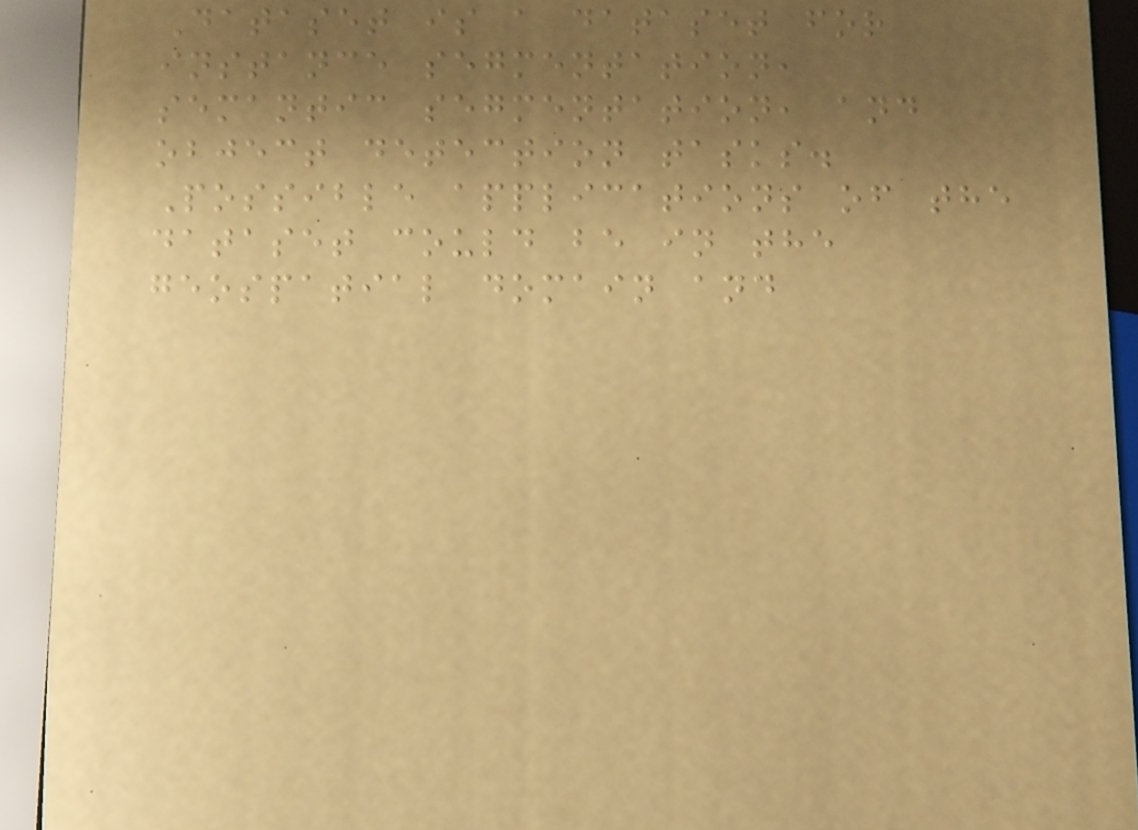Dataset is a dataset for
instance segmentation,
semantic segmentation, and
object detection tasks.
Possible applications of the
dataset could be in the
geospatial domain and
